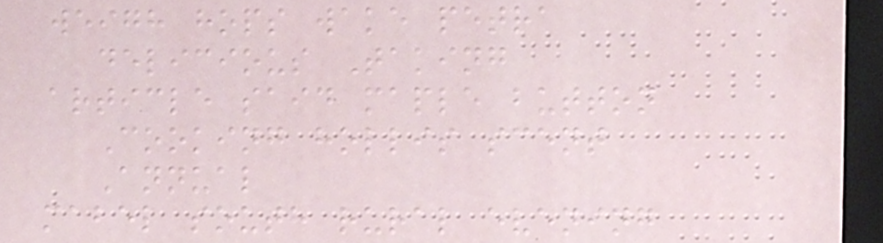weigh hops wake petra
delicious Taking
article said maple button
Cooking hollis scent
Annual
mabel south rural evening
